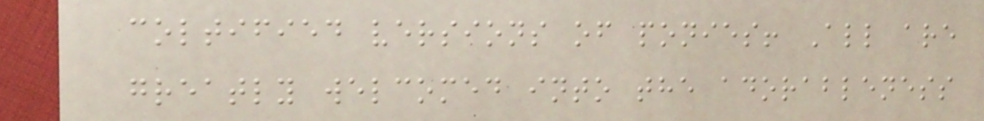coltified versions of ponies! All are
greatly welcomed into the adorableness
